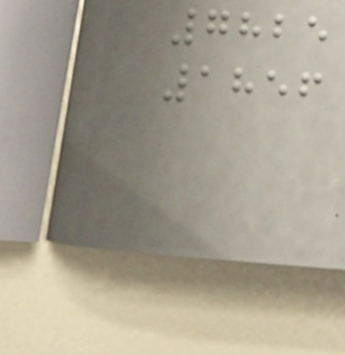7825
1856
